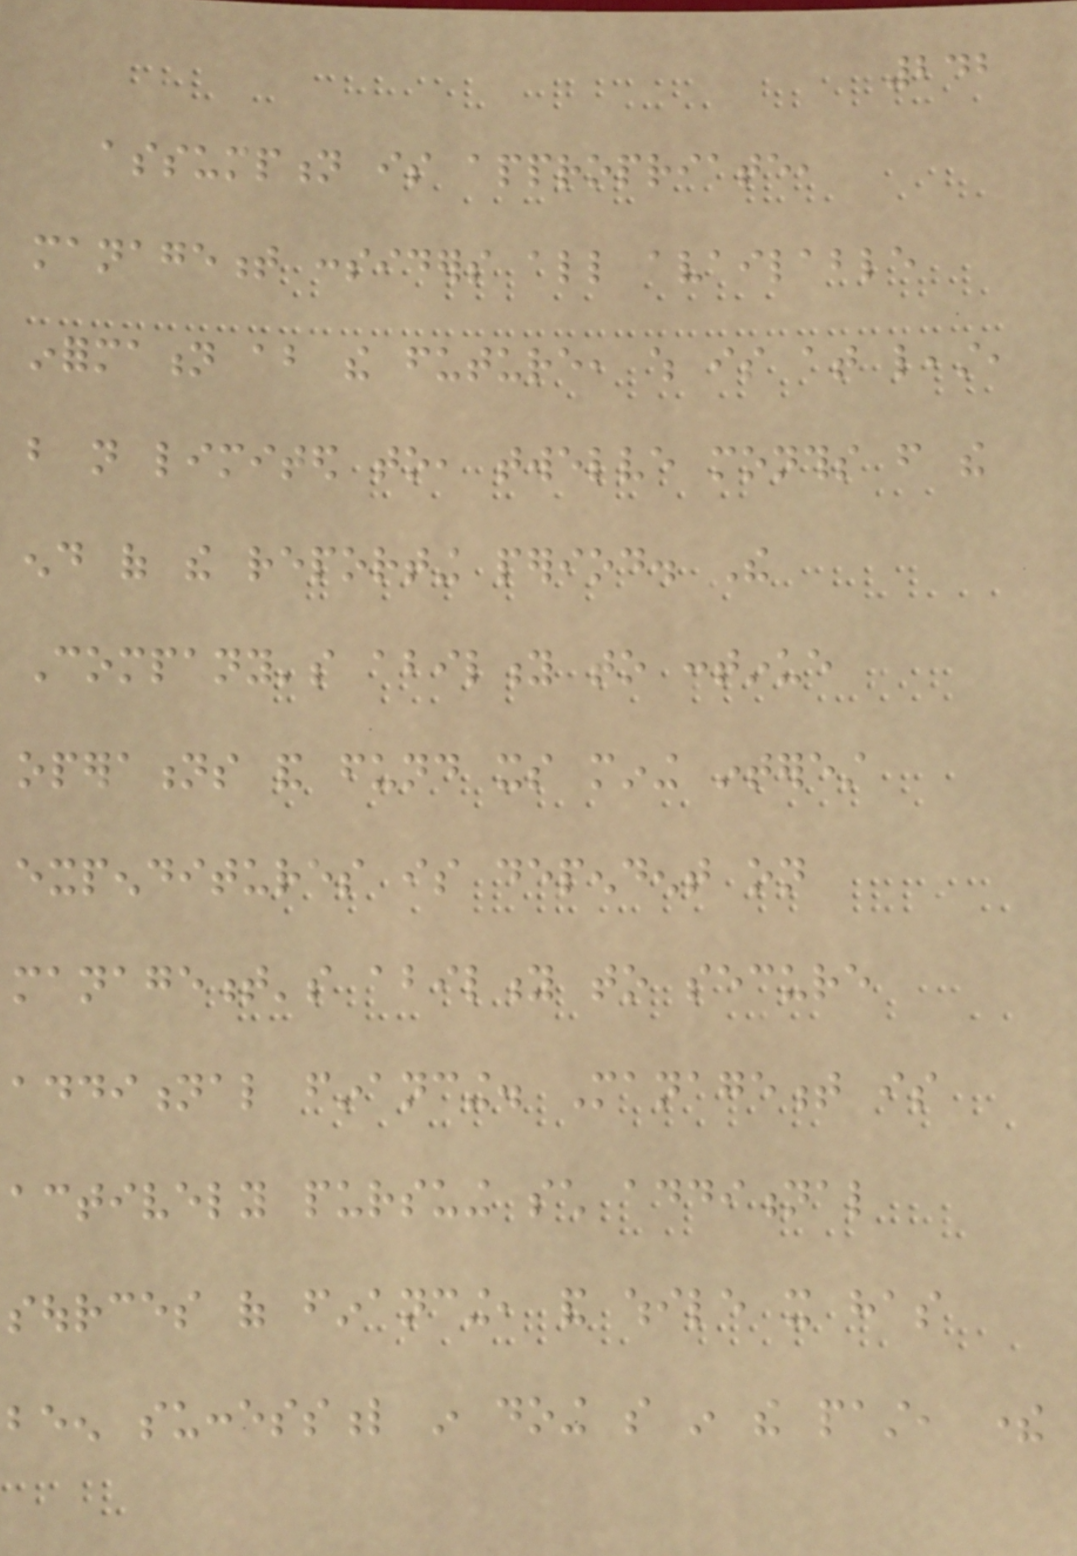242
assumption is appropriate,
management considers all available
information about the future, which is at least,
but not limited to, twelve months from the
end of the reporting period. The
Company's ability to continue
operations and fund its mining interest
expenditures is dependent on
management's ability to secure
additional financing. Management is
actively pursuing such additional
sources of financing, and while it has
been successful in doing so in the past, there
